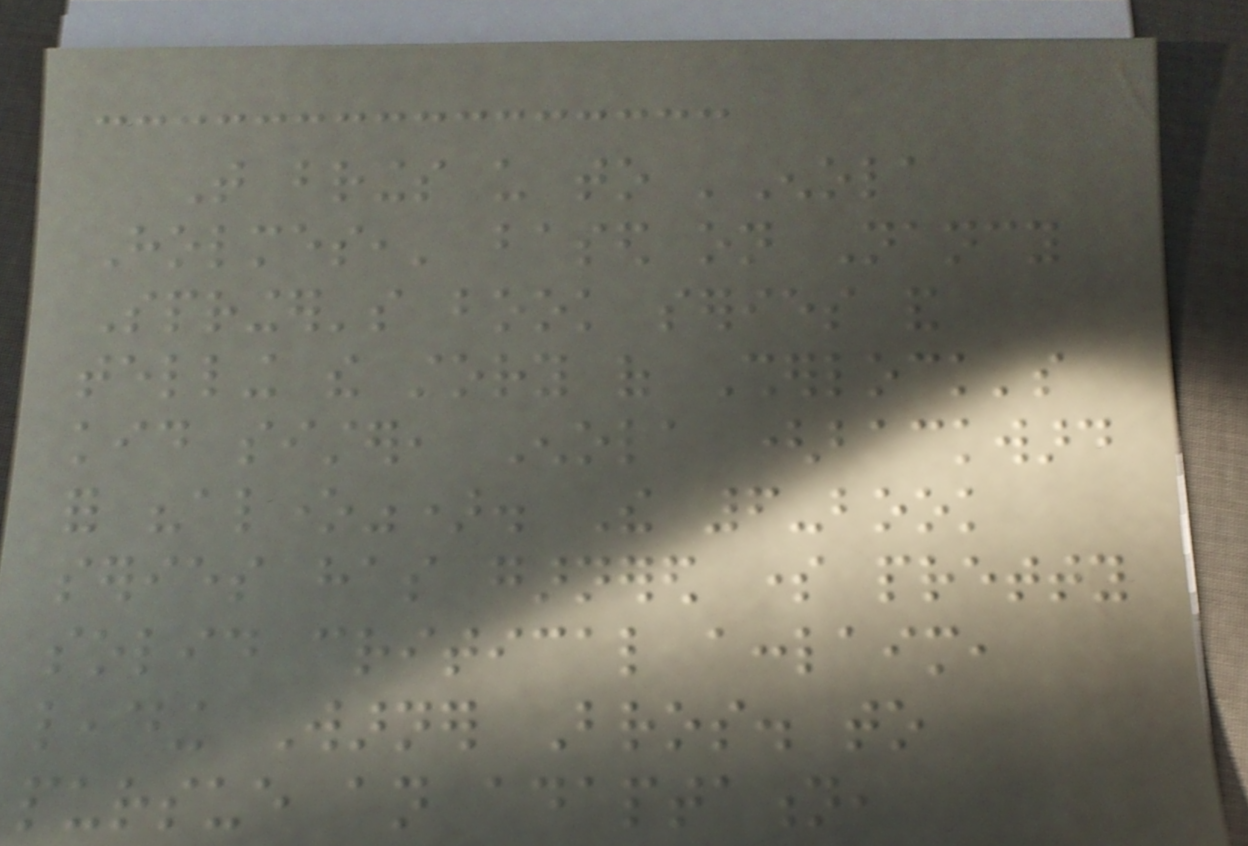That brings us to 'Enola
Holmes,' based on Nancy
Springer's book series and
telling the story of Sherlock's
kid sister, Enola (backward
for "alone"). The 6-book
series has garnered some pretty
solid critical acclaim,
leading Warner Bros. to
pursue an adaptation,
